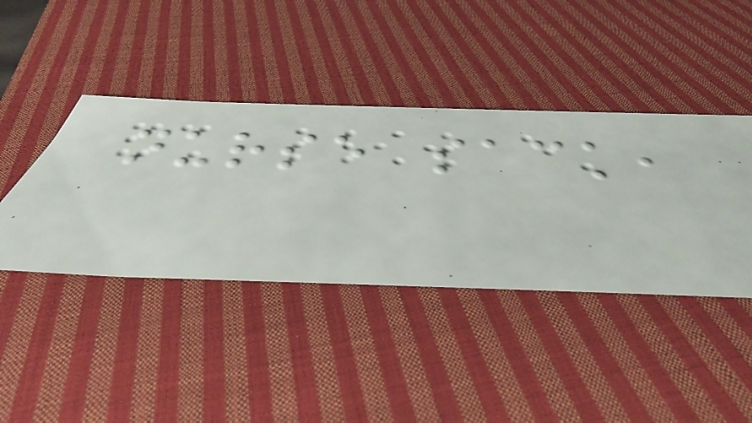nurse sack,
